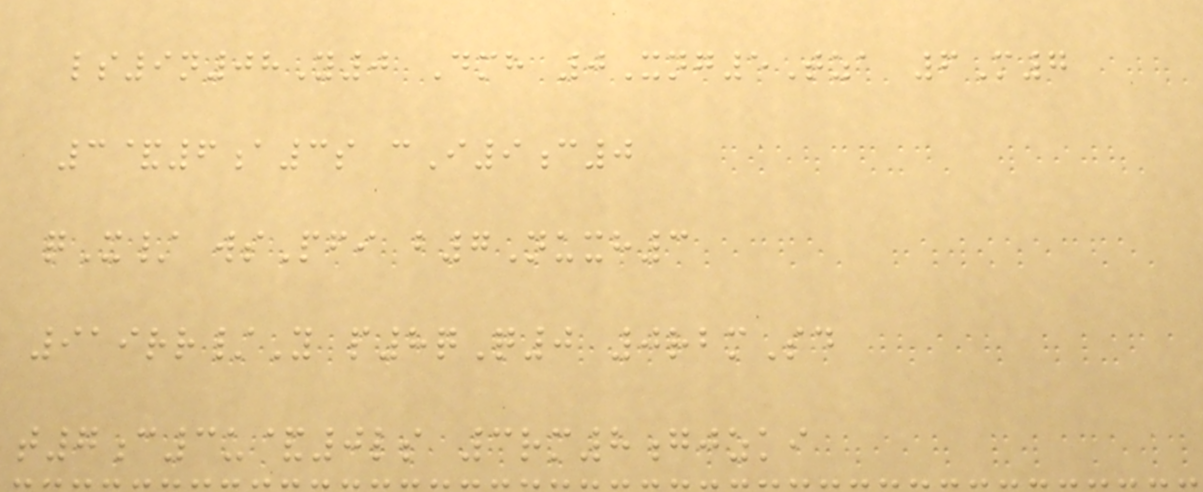ls9n08Y0 Dmh 0Xng5Tza 6M7
3&6a3s cI9c0
qX/ wsPfi b7Nuxh3
919rr/Y p8qQ0 0rbmSd
t7c3u&0ls 3rm8gjzki
